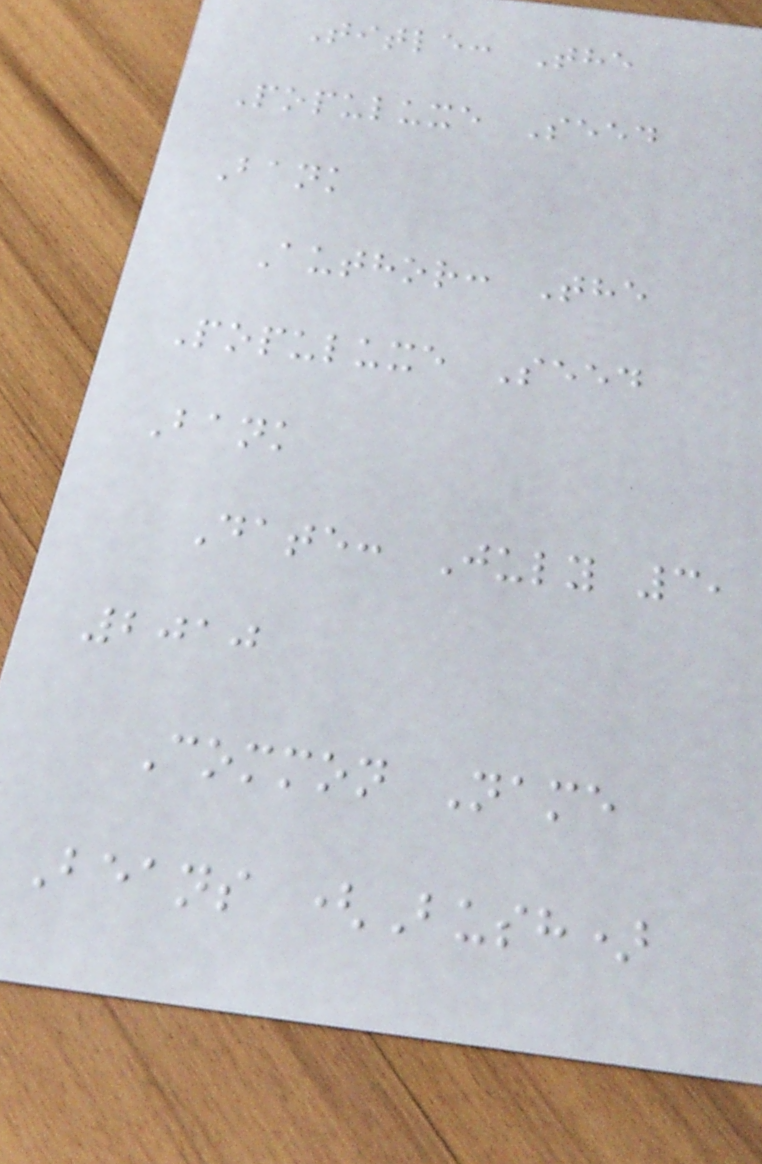Title: The
Populuxe Seed
Bank
Author: The
Populuxe Seed
Bank
Date: July 3,
2010
Common Name
Beans (Bush)
